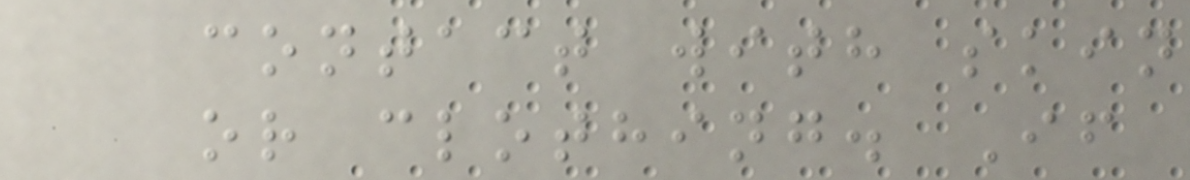contact with skin
or clothing. If
